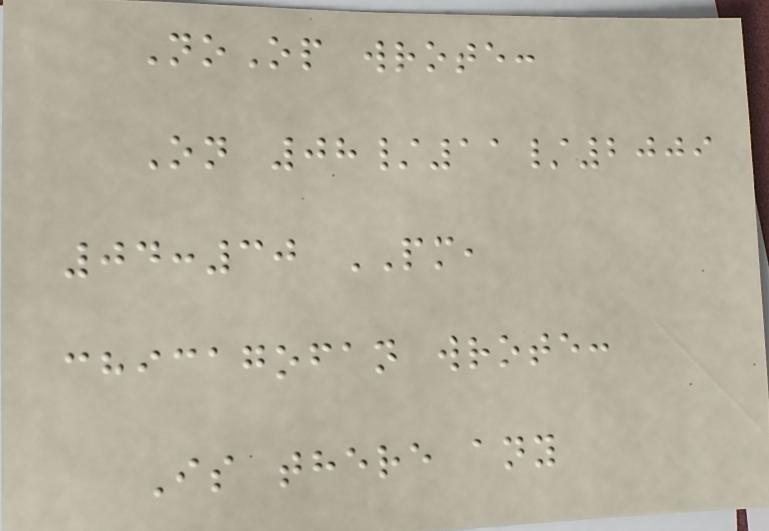NoOp wrote:
On 08/11/2009
04:30 PM,
chicagofan wrote:
Is there any
